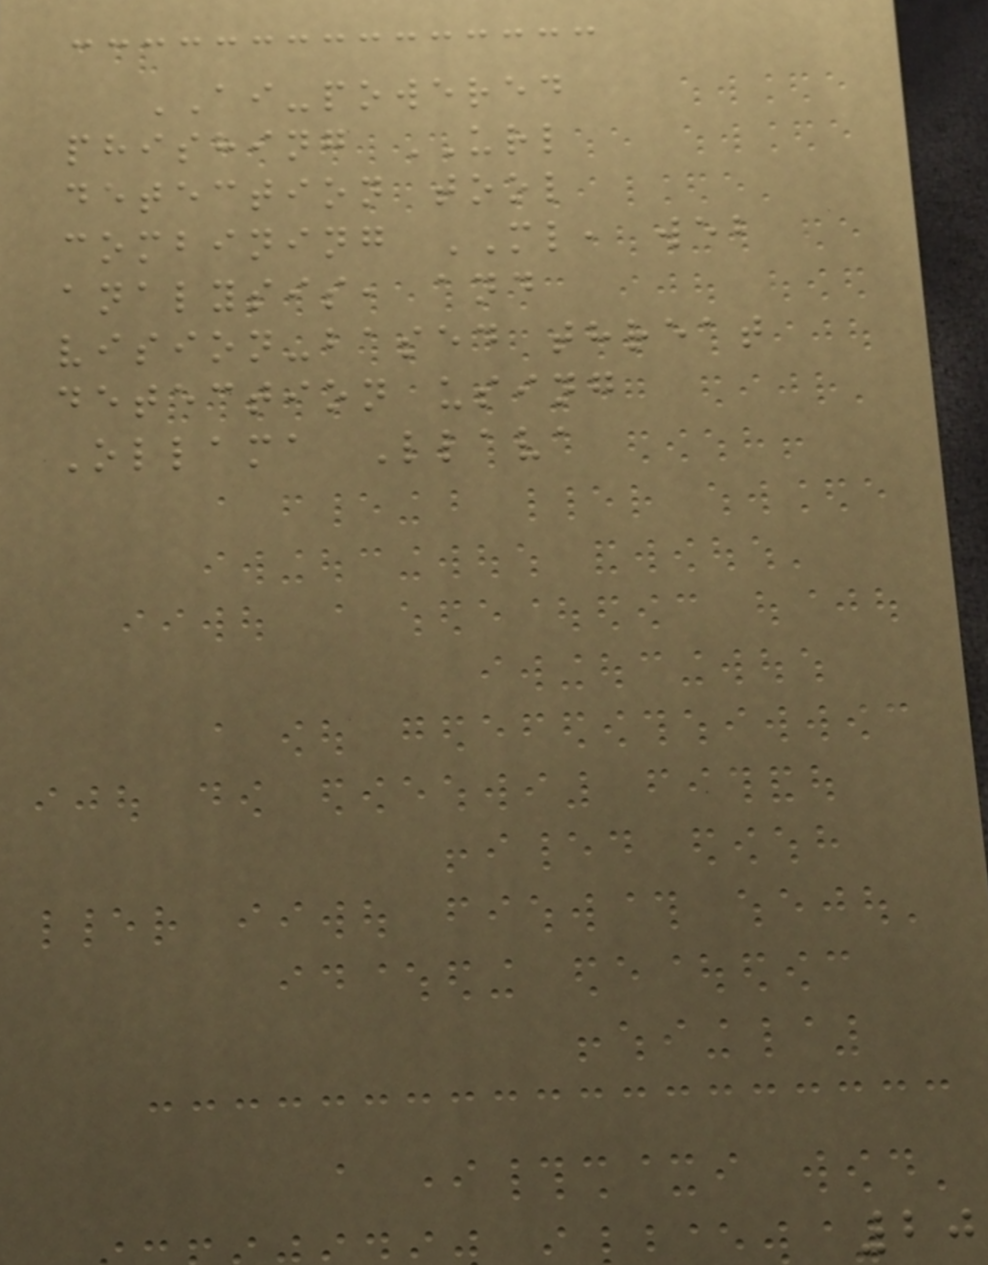AI-powered
phishing URL
detection tool
combining ML, web
analysis, and
vision-based threat
detection using
Ollama Llava
20
